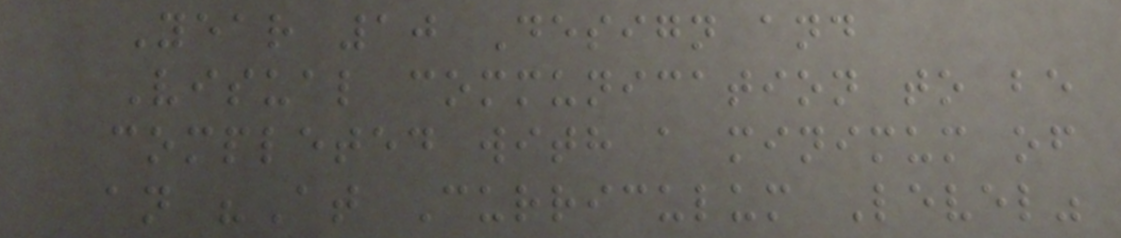Year 10 Design and
Visual communication to be
completed with a minimum of
an "At Curriculum Level"
